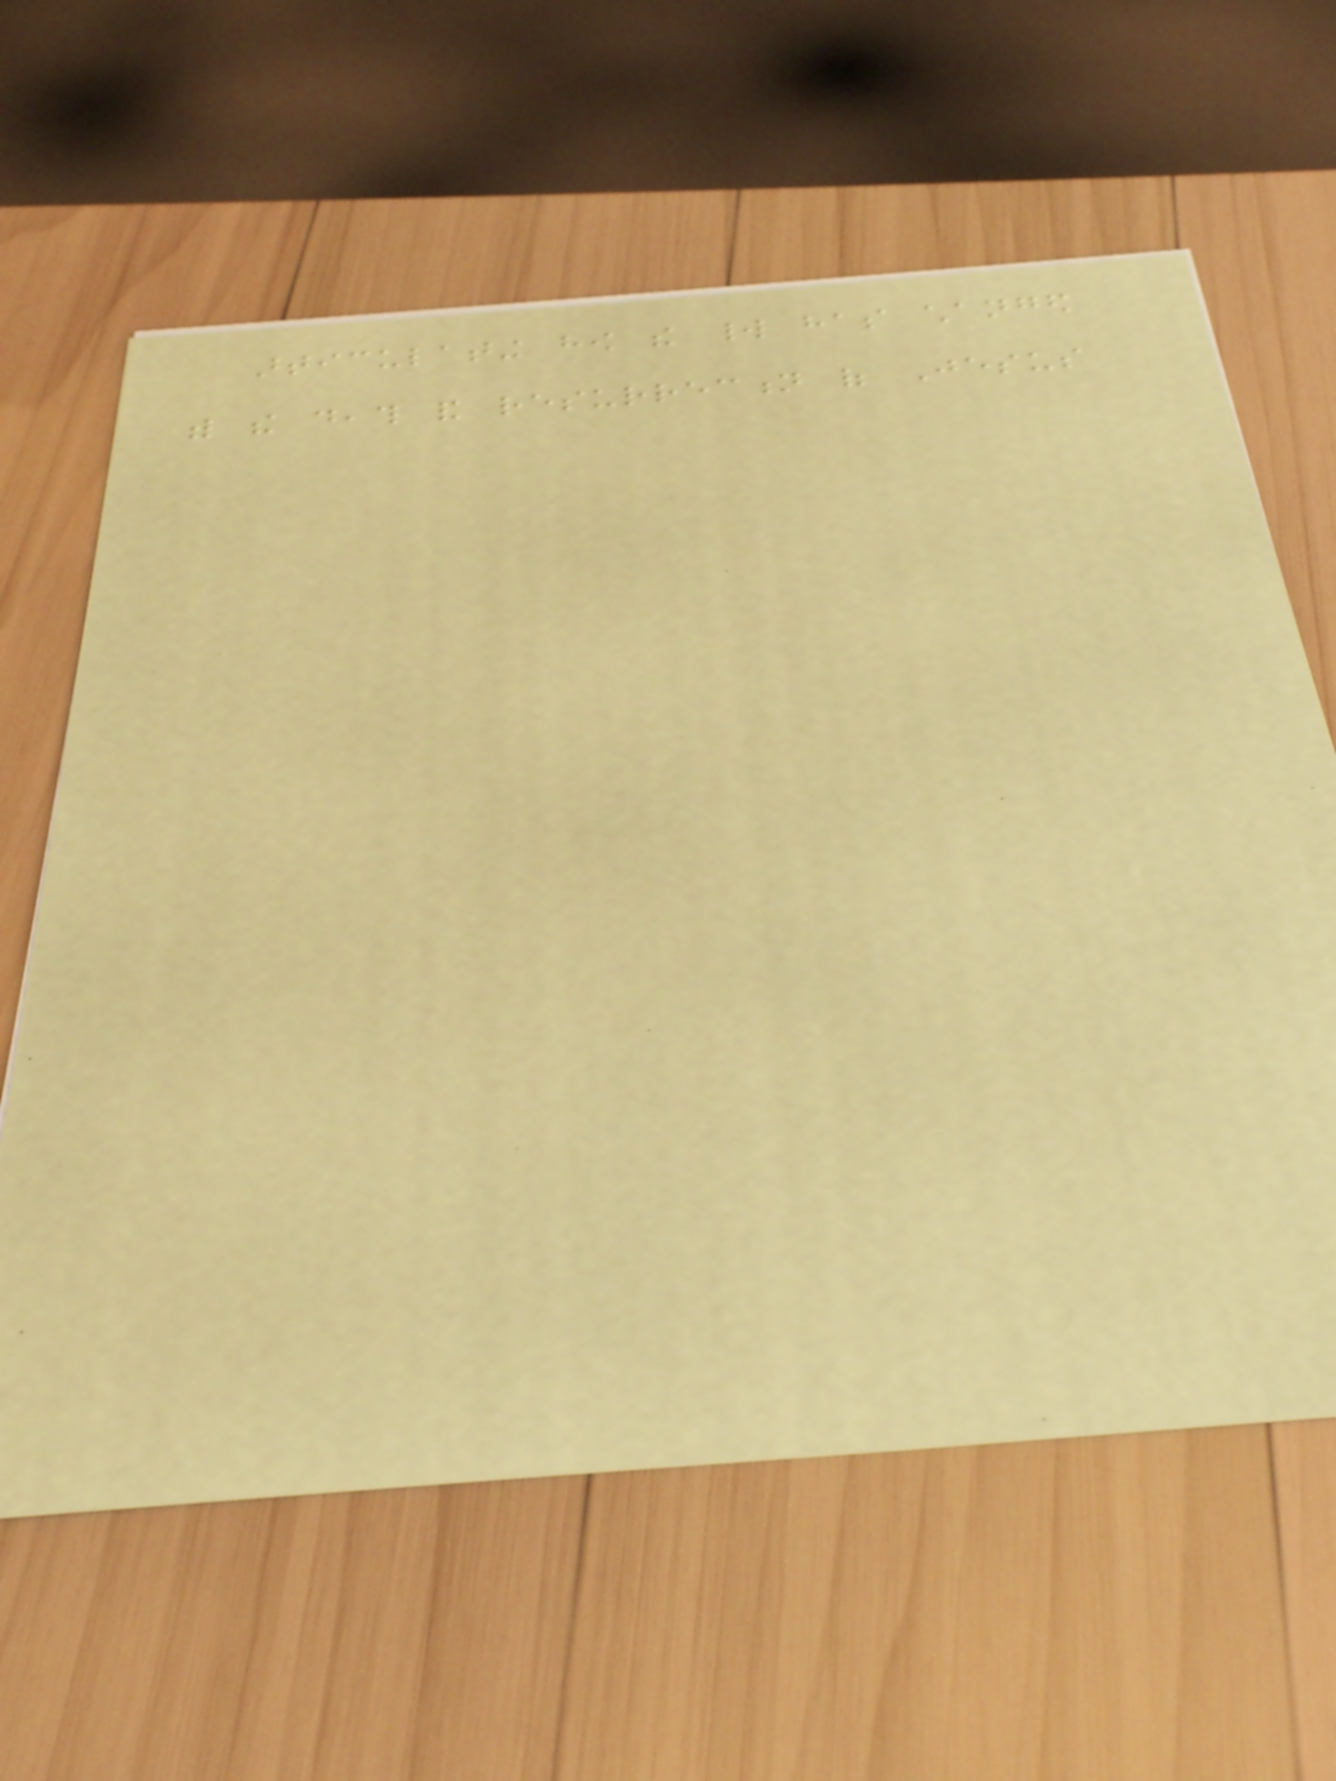articulating how the world has changed
with the death and resurrection of Jesus
